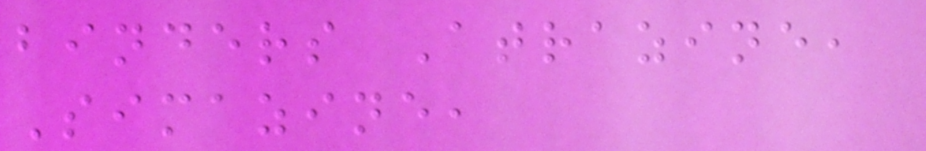binders Atrazine,
Simazine,
